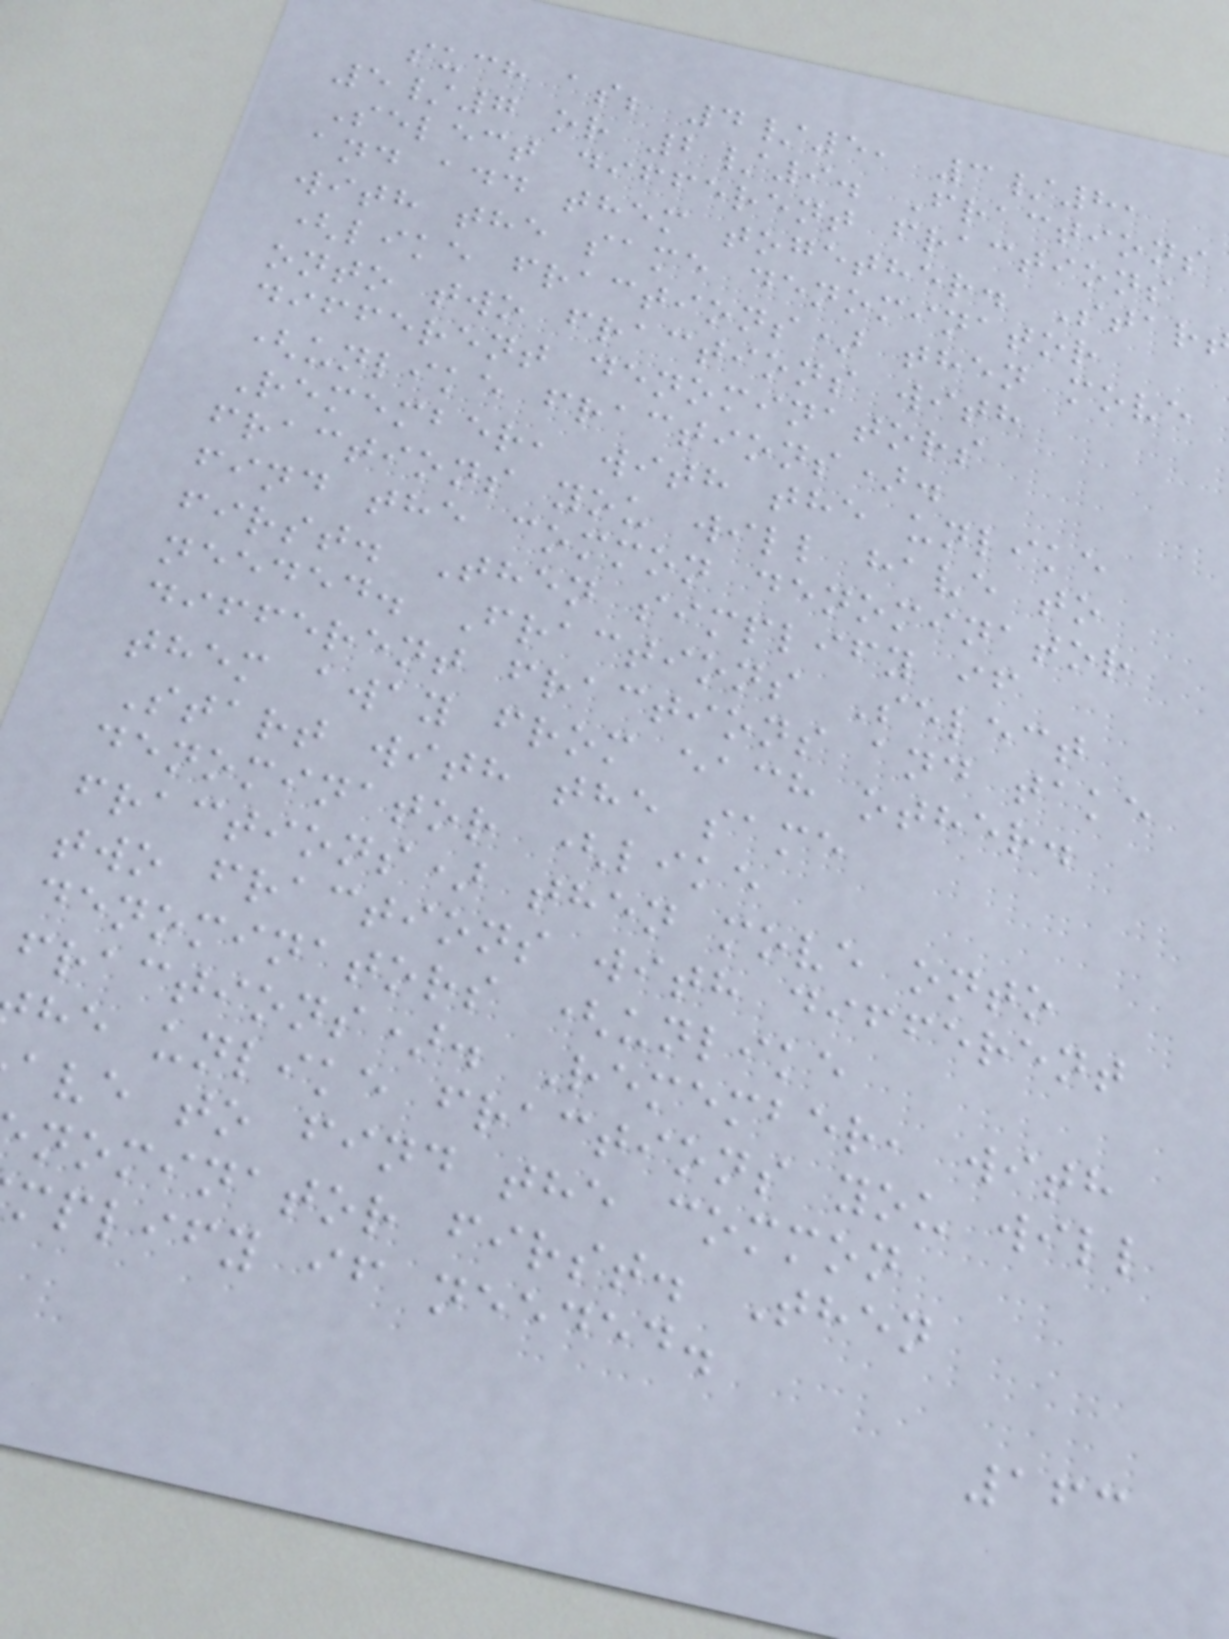such as; 4/5, 3/8,
5/7 or 2/9. Fractions
Select different fractions
and add them together. Star
with the same denominator
(like fractions) then move
onto two fractions with
different denominators
(unlike fractions).
Remember, with the unlike
fractions you will have to
find the common denominator
first. Then simplify if
needed. Fractions Select
different fractions and take
them away from each other.
Start with the same
denominator (like
fractions) then move onto
two fractions with different
denominators (unlike
fractions). Remember, with
he unlike fractions you will
ave to find the common
nominator first. Then
mplify if needed.
163
